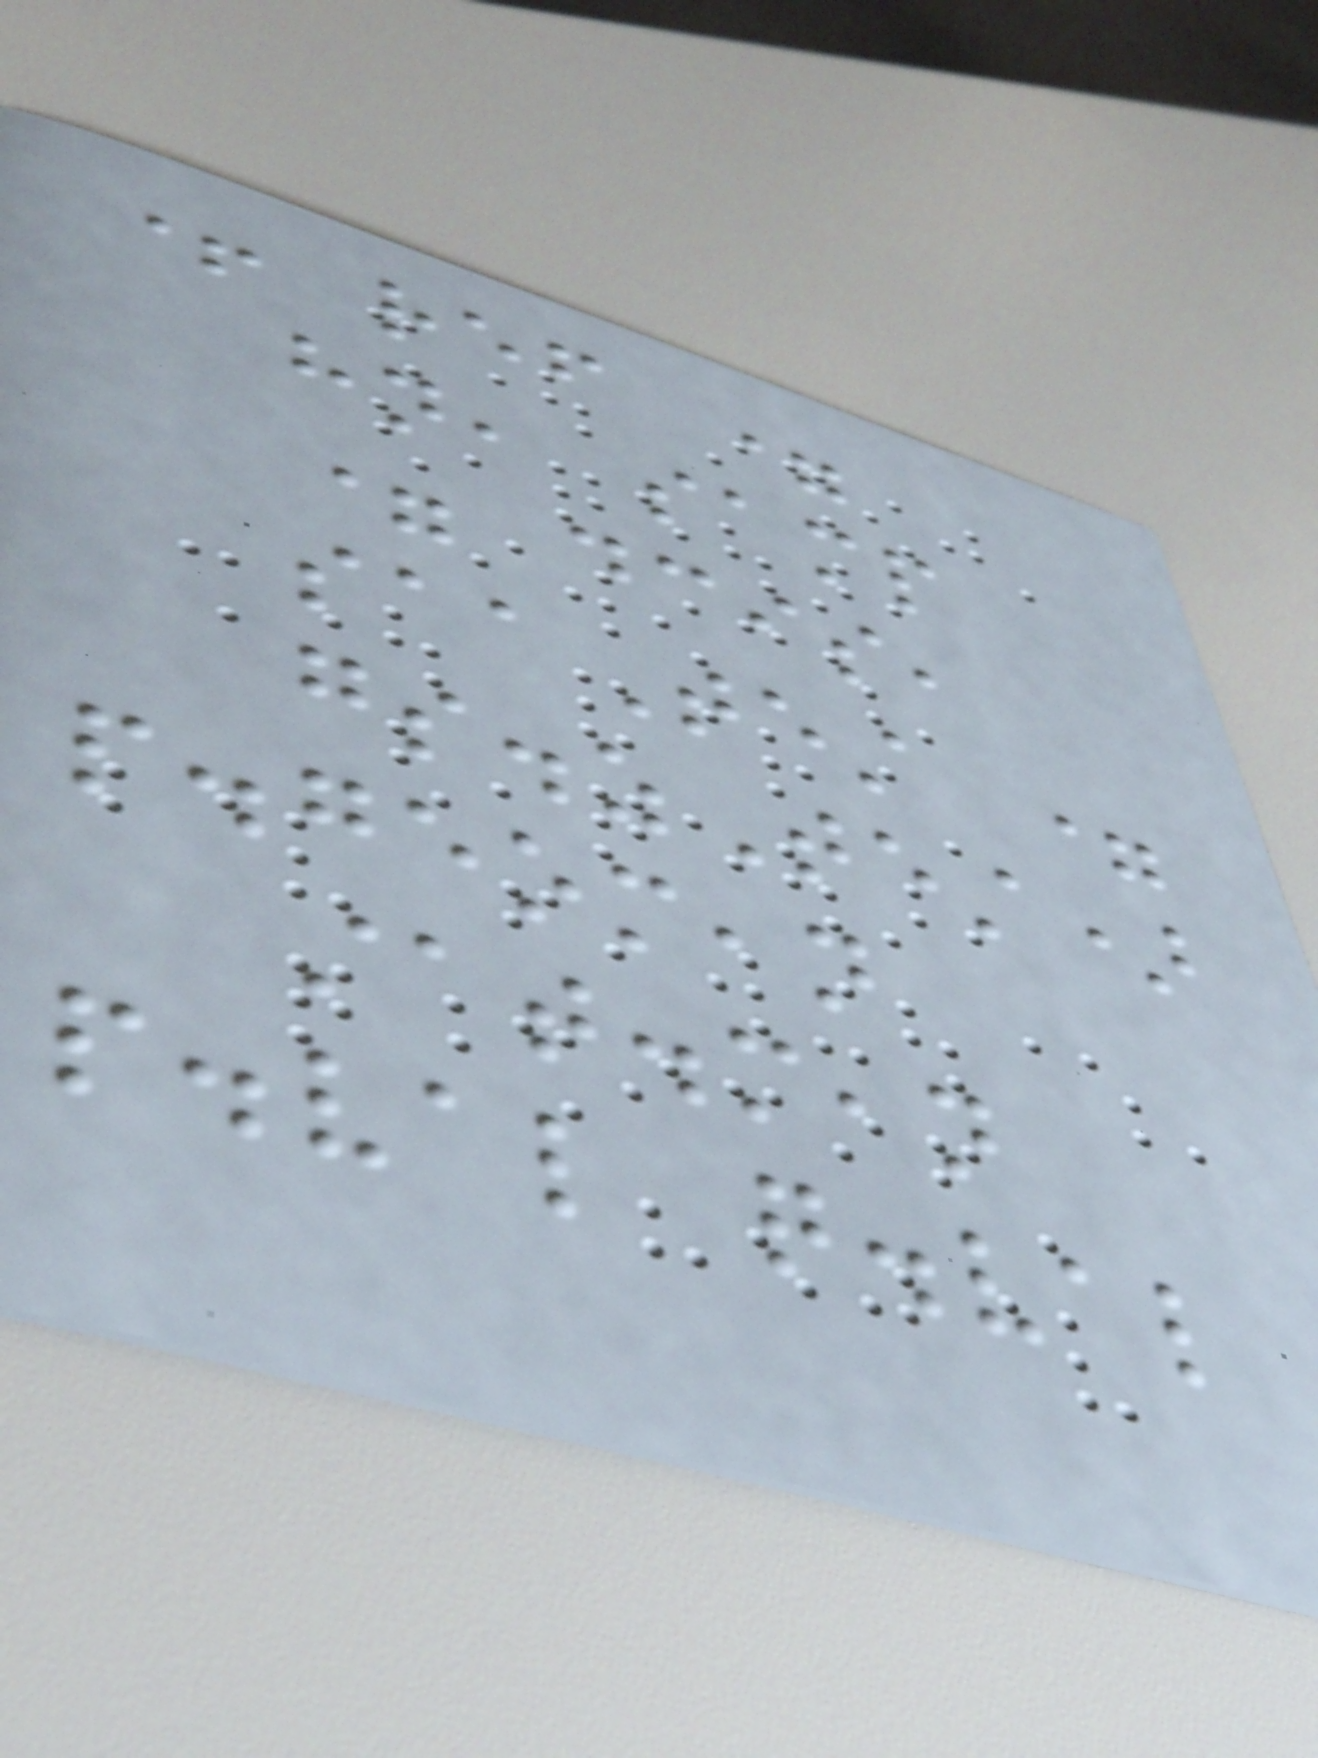+ ref =
hn, samp
= dcis,
saaTest =
gs.zTest)
p.geomean
stat.mean
p.val q.val
